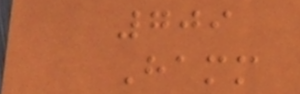709
Hamm
